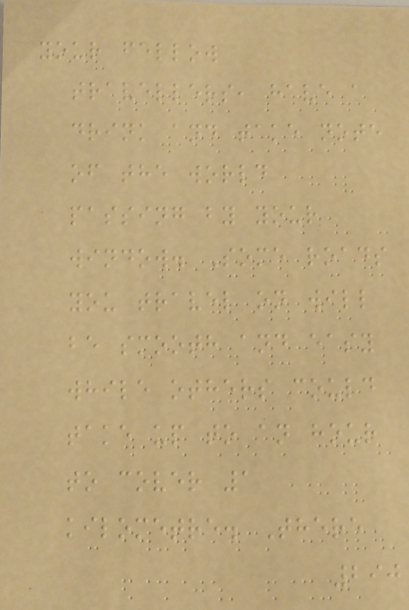your fellow
travellers, have a
drink and take note
of the world
passing by your
window. Some roads
you travel on will
be smooth and easy
while others could
take up to an hour
to cover 1
kilometre. There
290
